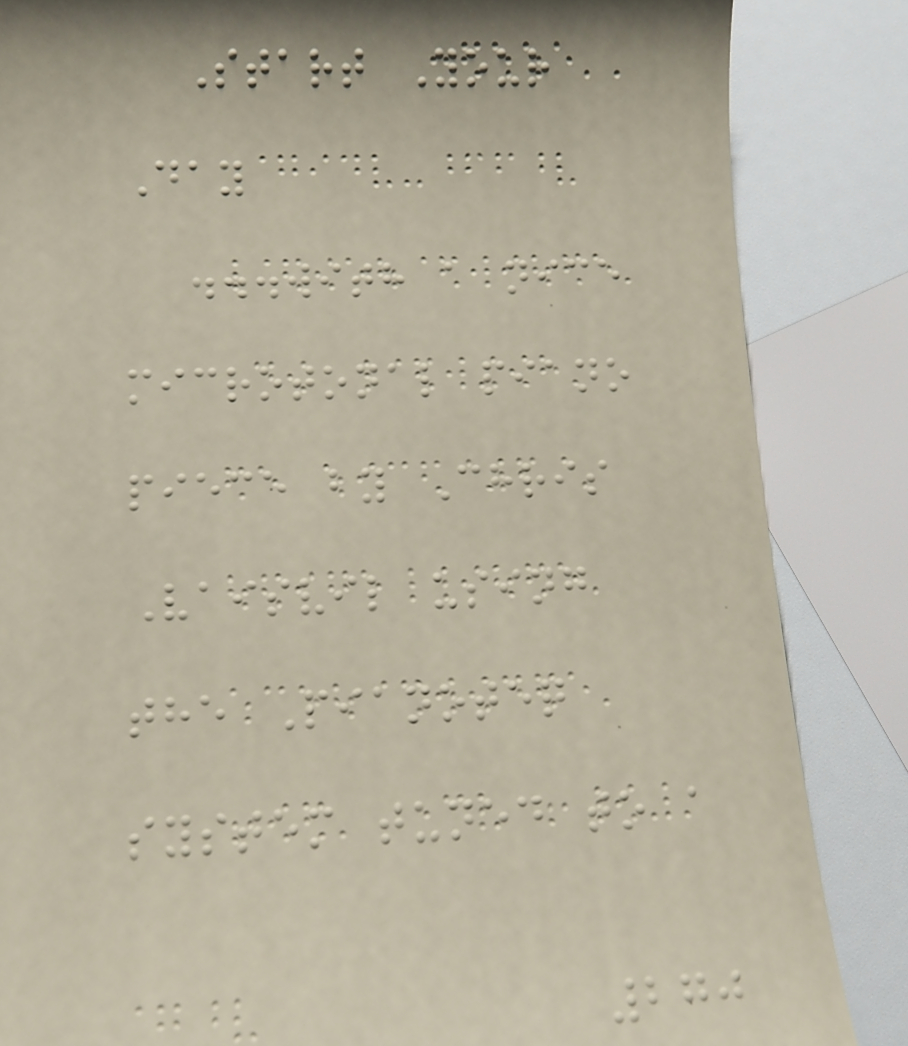Start Your
Day
...with a nice
microtonal piano
piece by Chris
Vaisvil using
the Pianoteq
system tuned to a
270
